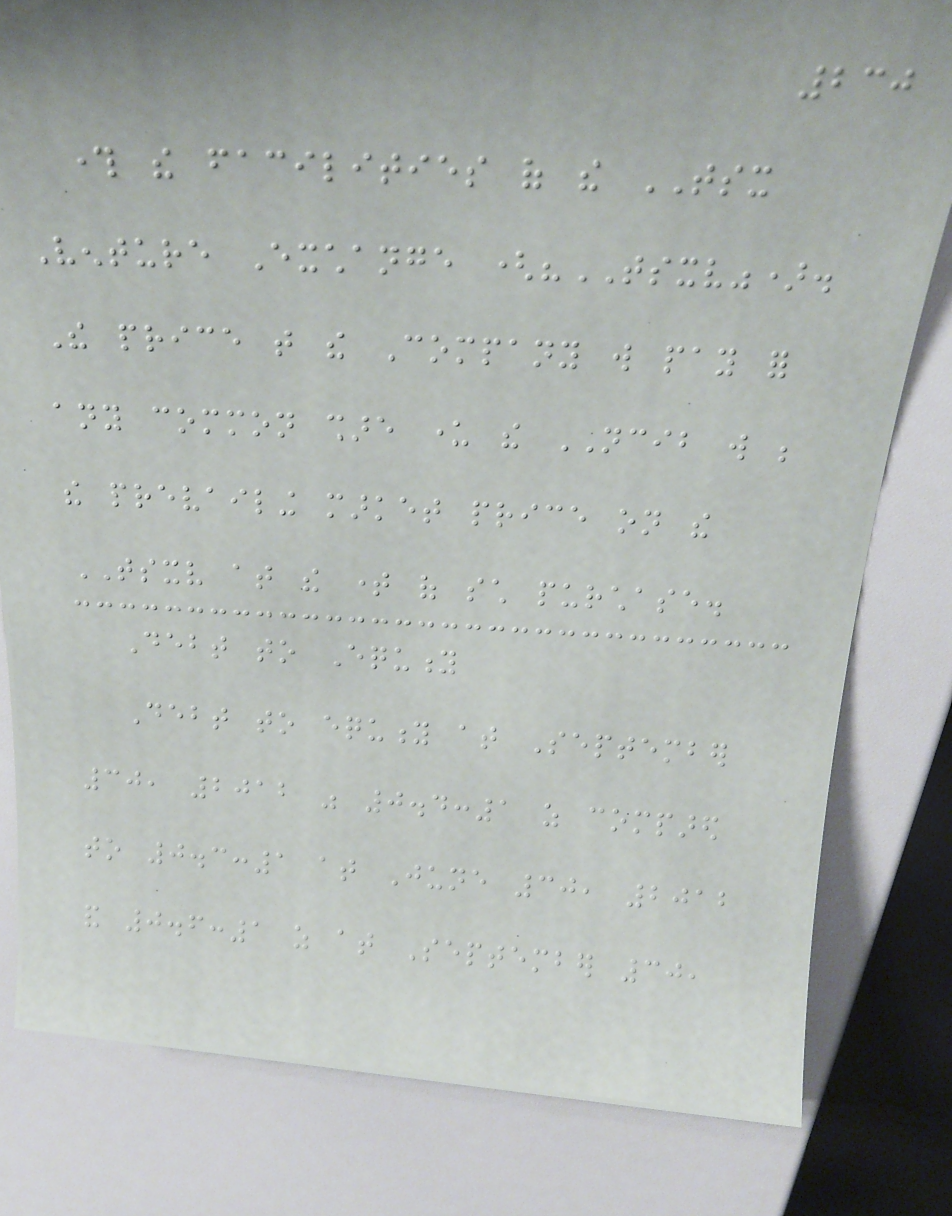230
through the facilities of the TSX
Venture Exchange ("TSXV").
The price that the Company will pay for
any common share under the NCIB will be
the prevailing market price on the
TSXV at the time of such purchase.
Debt to Equity
Debt to equity at September
30, 2012 was 0.4:1 as compared
to 0.3:1 at June 30, 2012
and 0.6:1 as at September 30,
